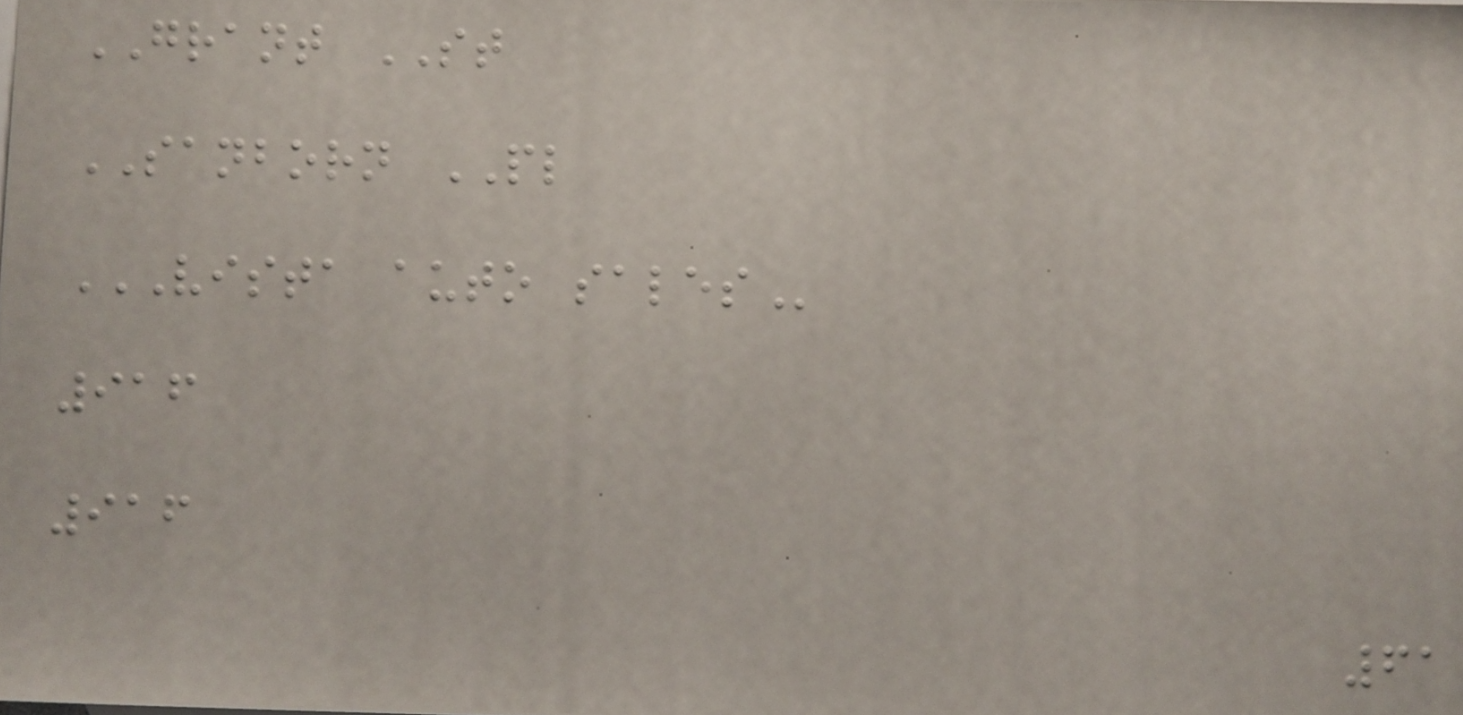GRANT ST
SANBORN PL
VISTA AUTO SALES
916
916
61
